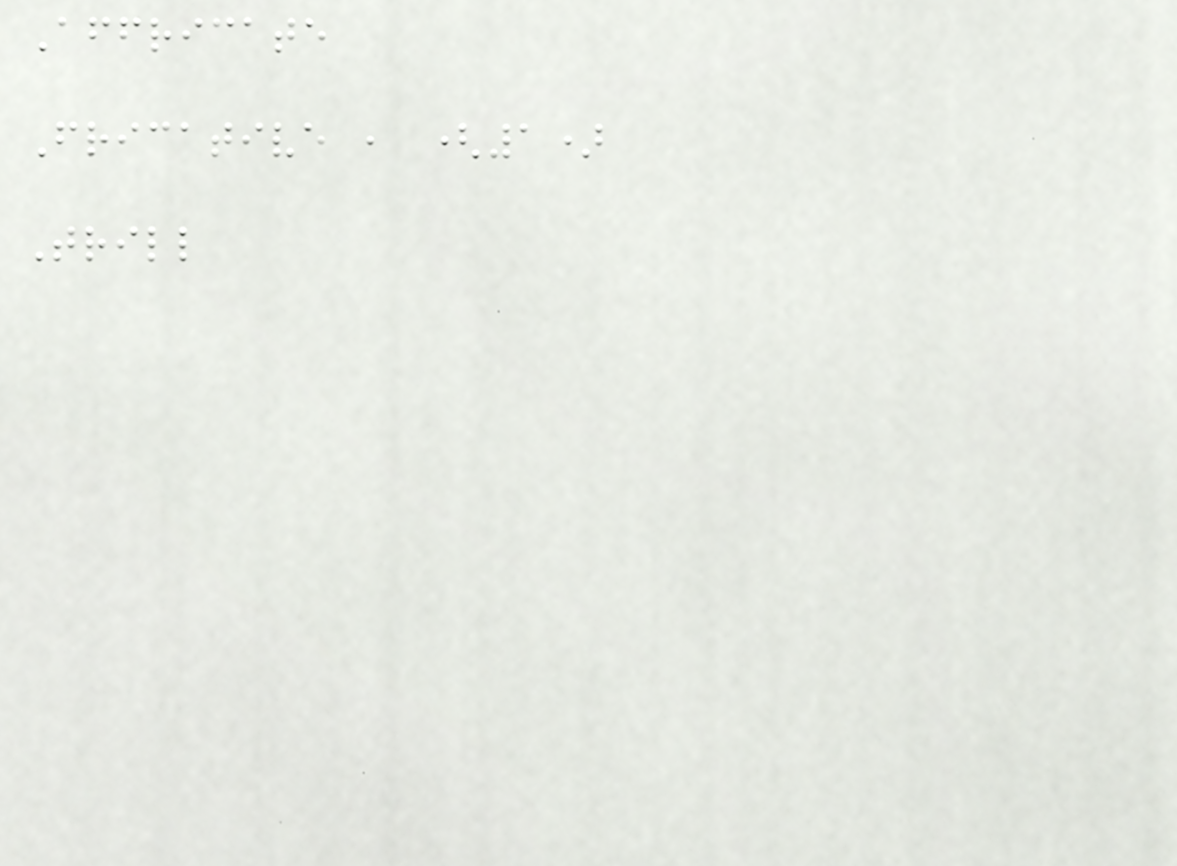Affricate
Fricative , (1)
Trill
